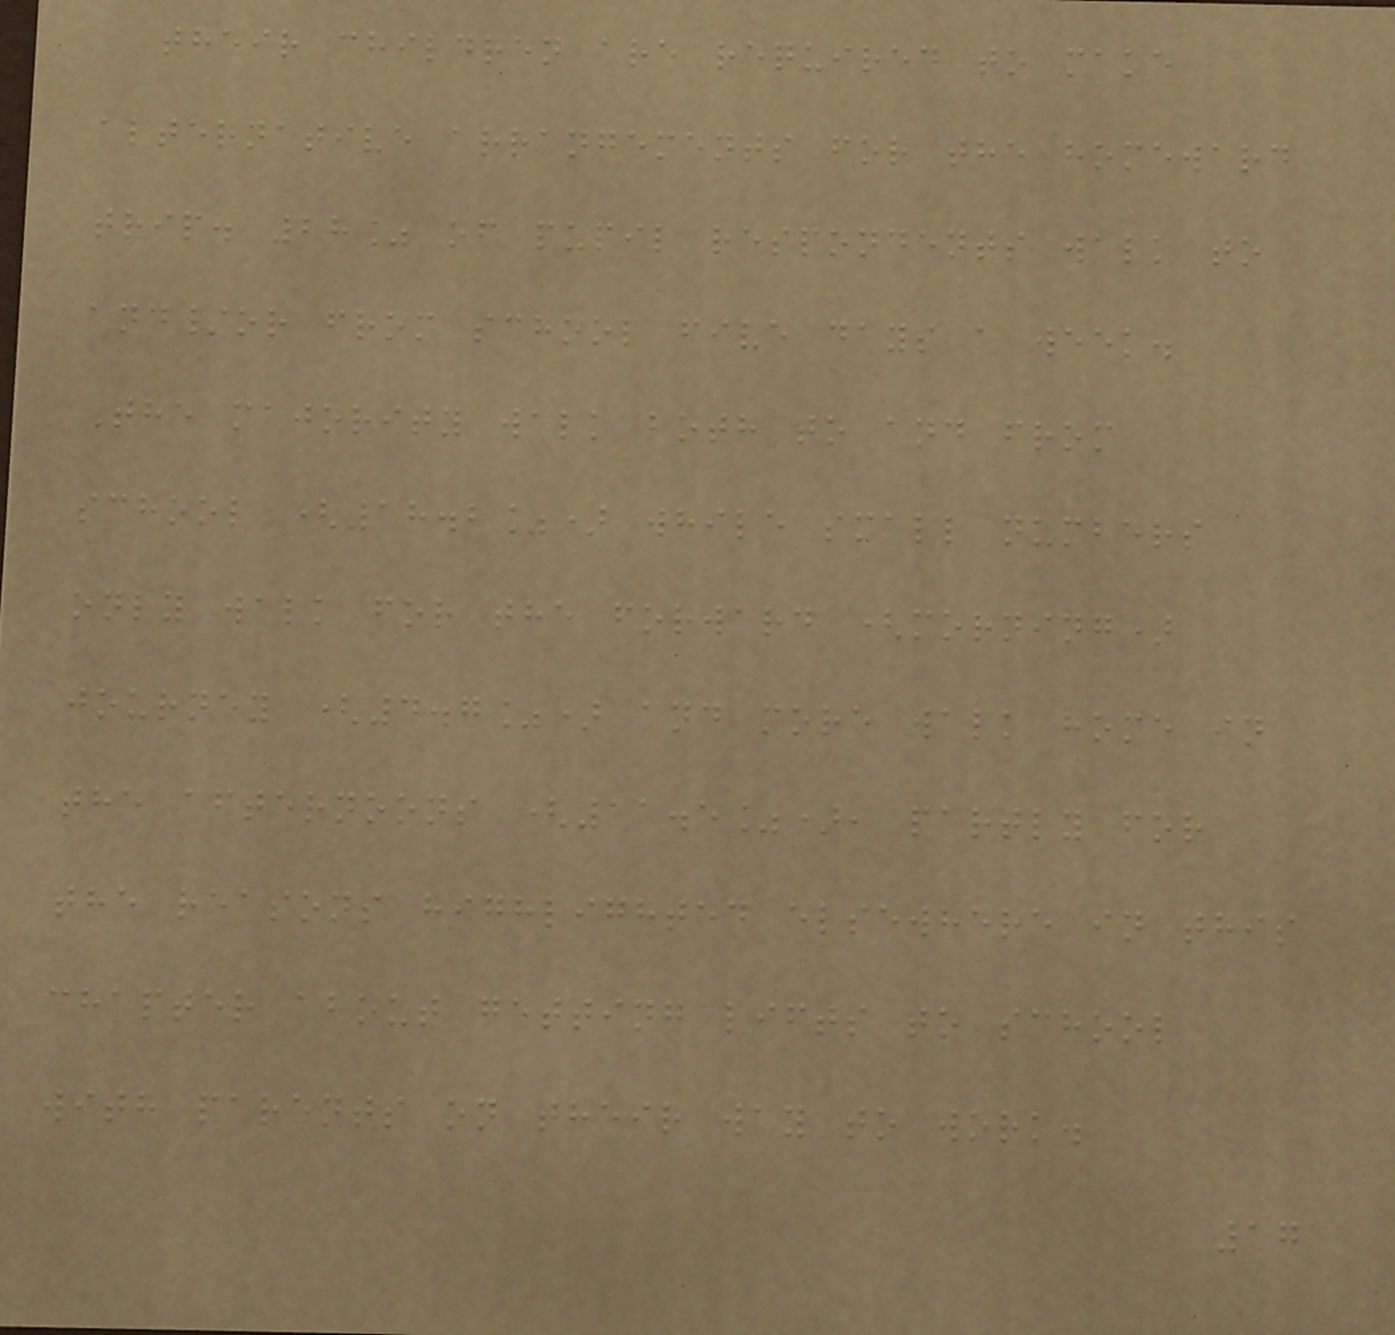their children are required to make
alternative arrangements for the homeward
trip. 28% of pupil respondents walk to
and/or from school five days a week.
The majority walk both to and from
school (18.2%) while small numbers
only walk for the forward (morning)
journey (4.7%) and more walk home in
the afternoons (11.5%), partly for
the reasons highlighted elsewhere in this
chapter about getting lifts to school
with parents on their way to work.
17
